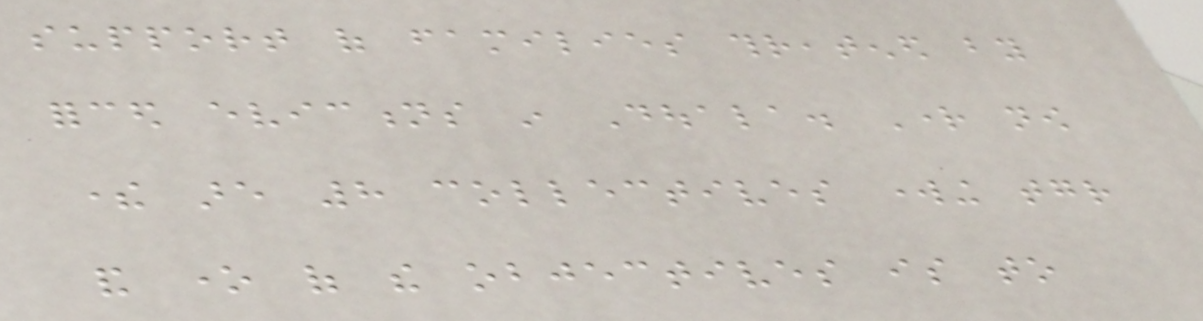support of families threatened by
forced evictions in Douala. Right now
there are 8 collectives working together
and one of the objectives is to
